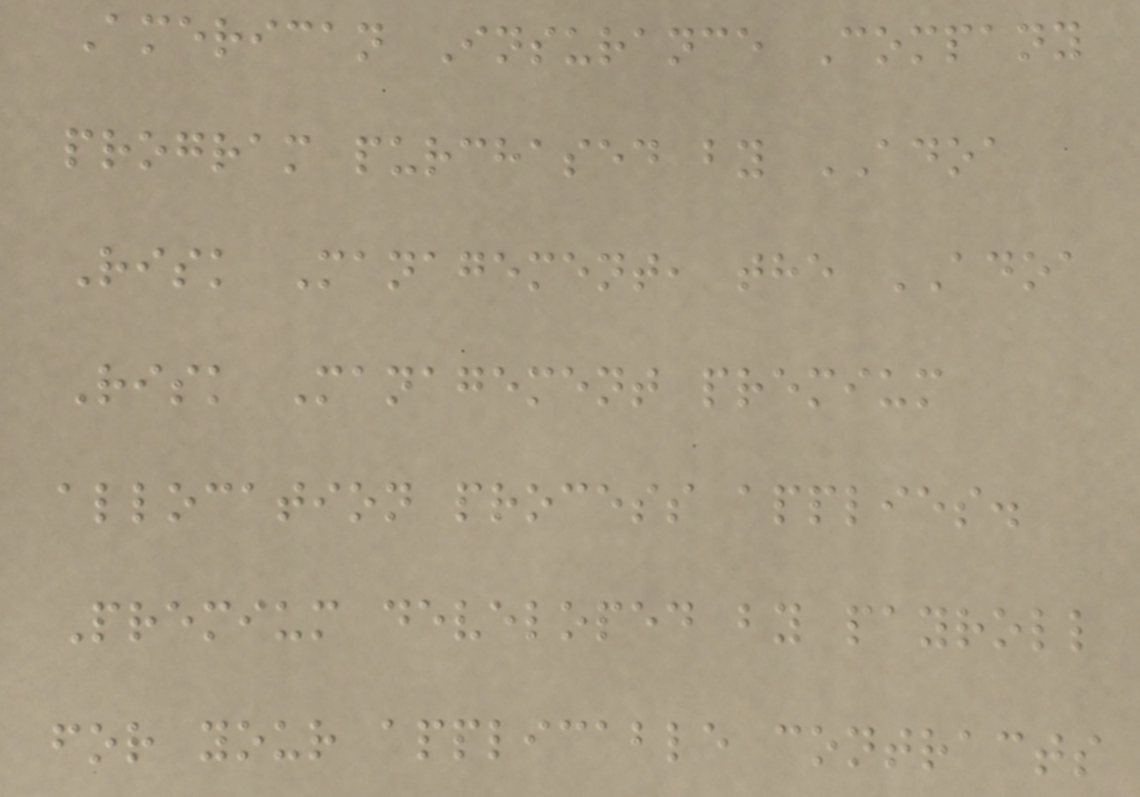American Insurance Company
program purchased by ADOA
Risk Management, the ADOA
Risk Management premium
allocation process applies.
Premium developed by payroll
for your applicable contracts
